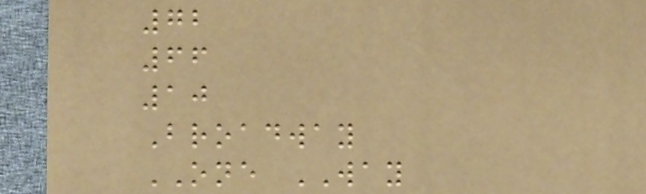72
66
10
Broadway
ONE WAY
